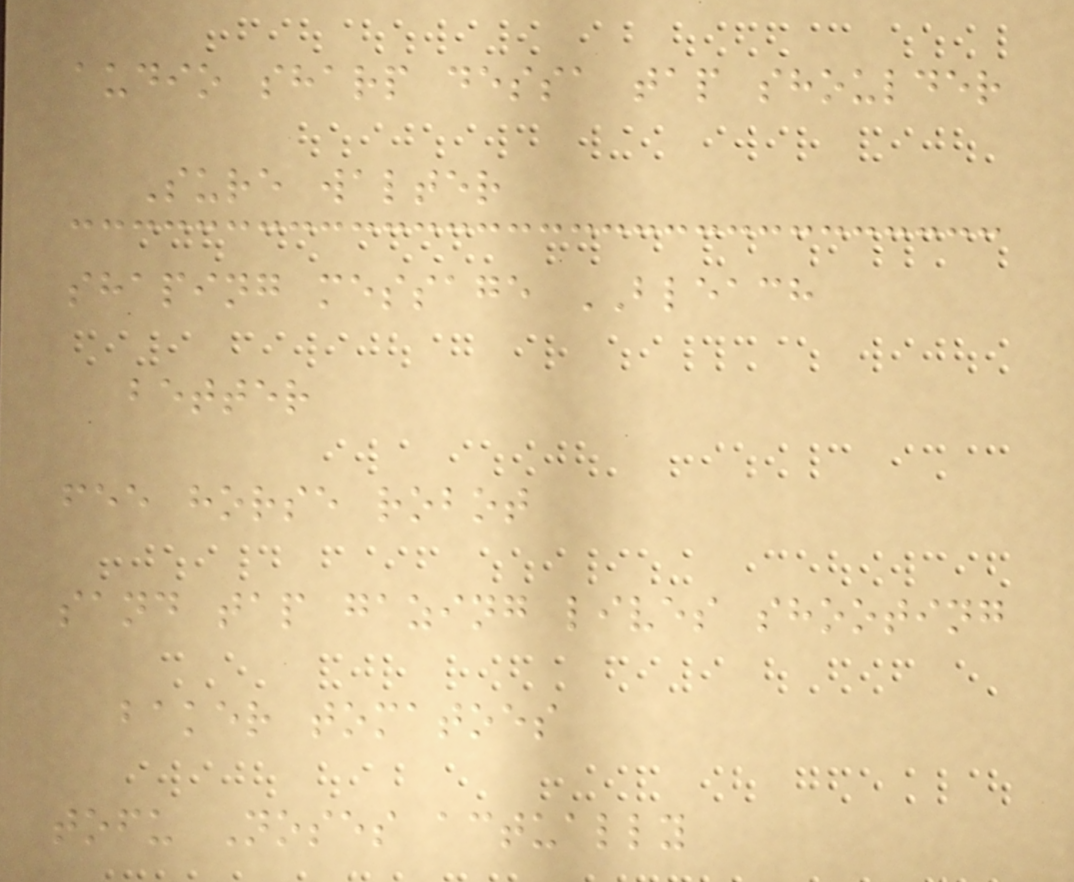audio sharp dessa tap shoulder
Sure walter
shaping message BLEACH
better
fee horse robot
sand tap gazing lives shooting
baker tomatoes
tofu Noses actually
